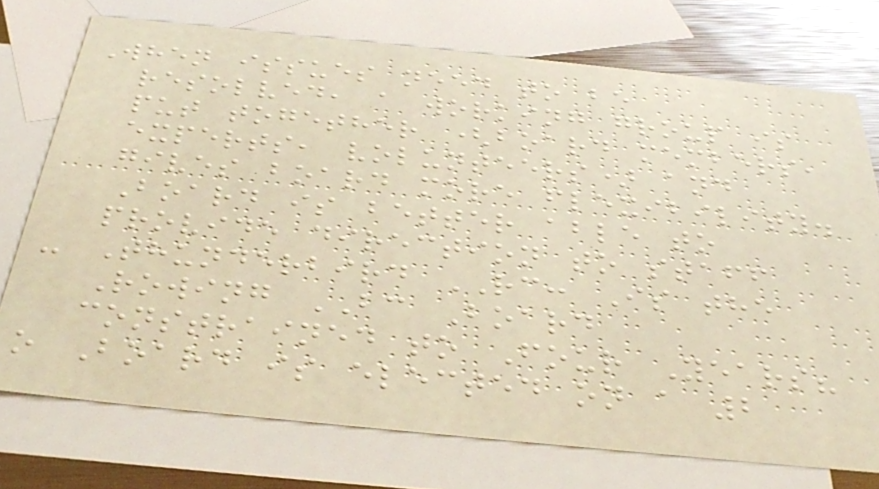When issues need to be
resolved, a working group is
put together (board members,
experts, volunteers) and
gives board more flexibility.
Board is better able to
provide direction to staff
- Thunderbird RC: Is the
Rowing BC Board
constrained to Four Years?
o Board is elected on a 2
